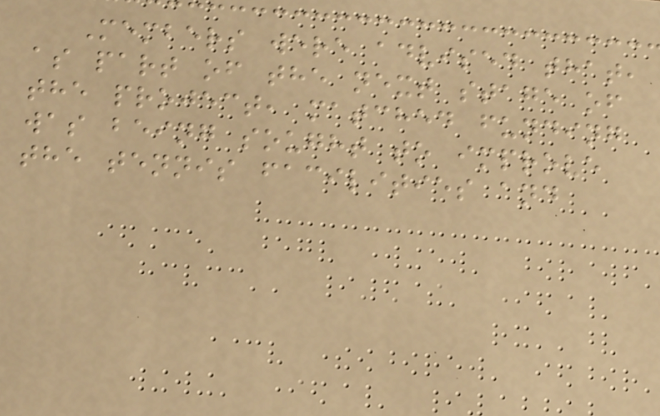Members were advised that,
as part of the next stage of
the project, matched funding
was being sought to improve
the tennis facilities and
